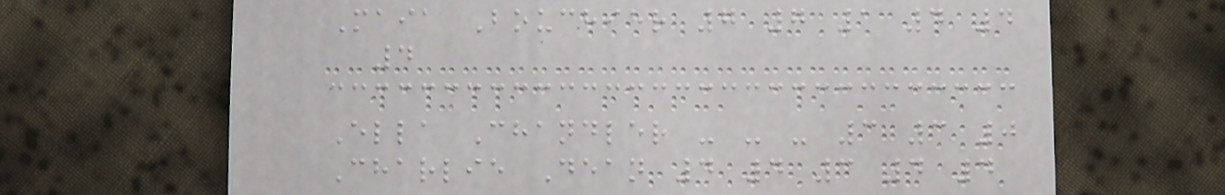Maia Bouchier 7 7 1 4 4
4
Ella Chandler - - - 3 3 0
Charlie Dean 4 4 3 4 4
